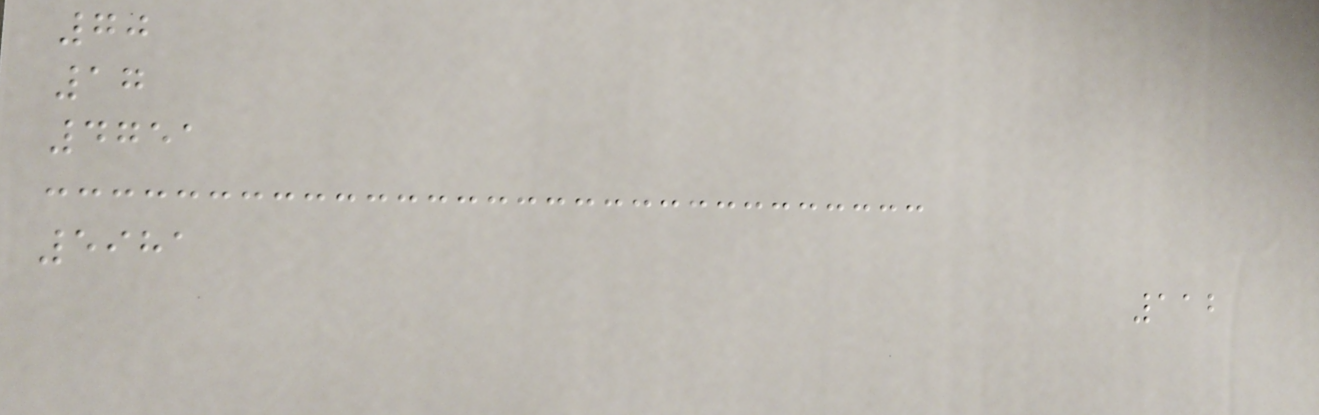70
17
4751
5981
112
